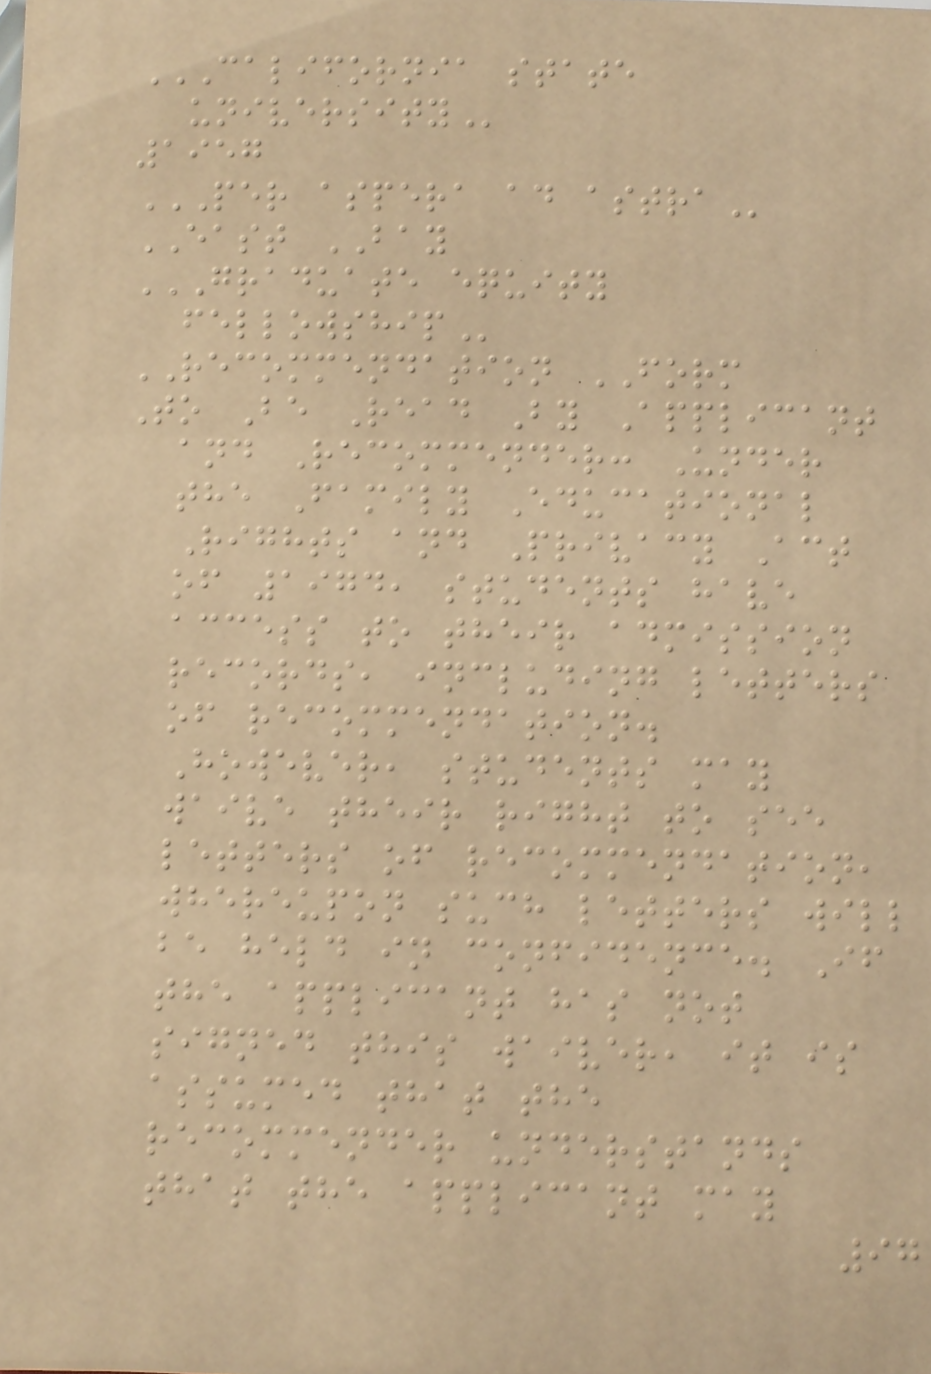CALIFORNIA STATE
UNIVERSITY
1957
PER ASPERA AD ASTRA
EAST BAY
GRADUATE EQUITY
FELLOWSHIP
RECOMMENDATION FORM
To Be Read By Applicant
and Recommender: Under
the Family Educational
Rights and Privacy Act
of 1974, students have
access to their admission
records, including letters
of recommendation.
However, students may
waive their right to see
letters of recommendation,
whereupon such letters will
be held in confidence. If
the applicant has not
signed this waiver, it is
assumed that the
recommender understands
that the applicant may
97
